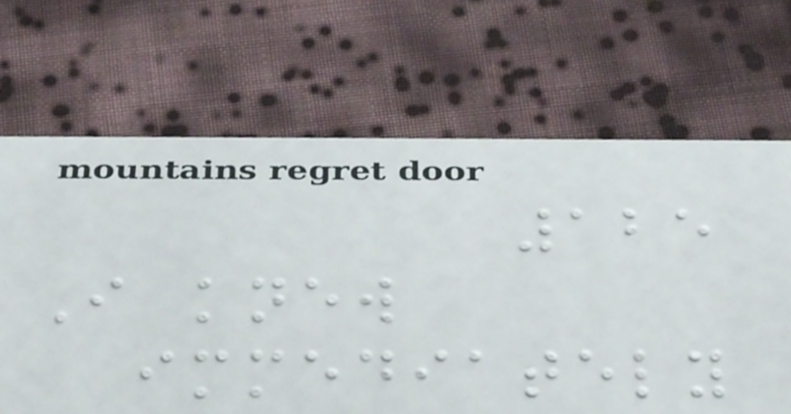125
I knew
immediately
